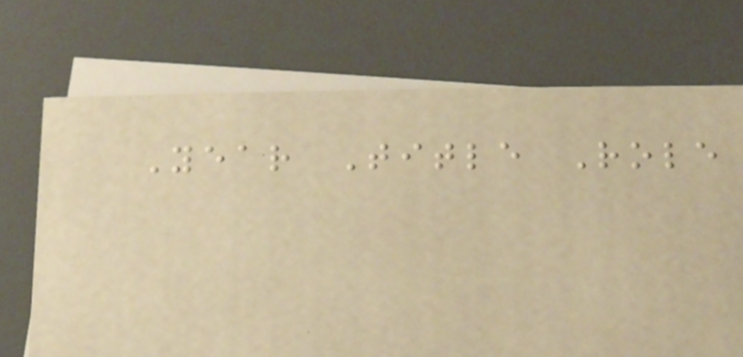Year Title Role
